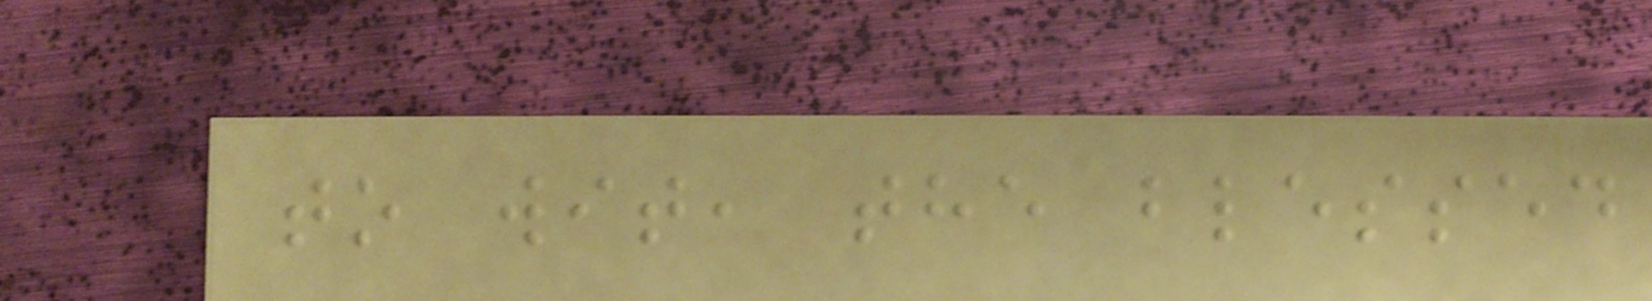to wit, the blessed
